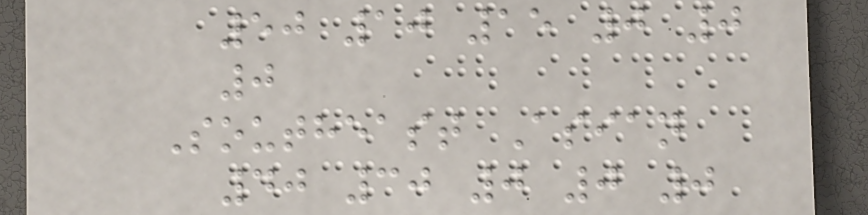50 10 15 0 0
0
Southeast Asian
40 30 0 0 0
